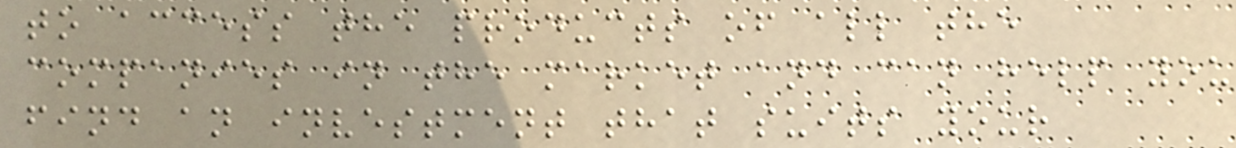to access the products of all the
companies in the market and can help you
find an investment that suits your
